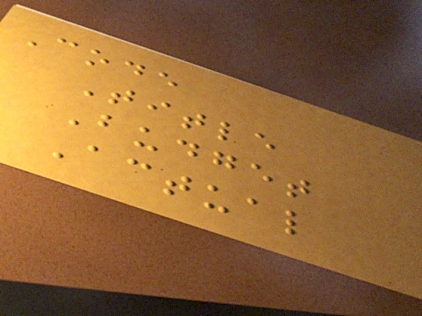Code
Title
Budget
Actual
